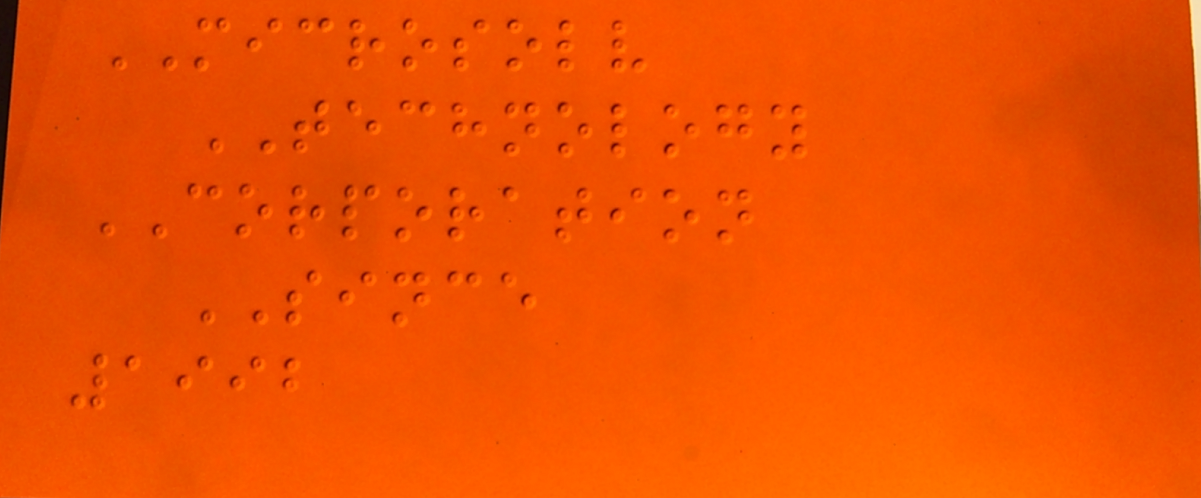MICROSOLV
TECHNOLOGY
CORPORATION
SINCE
1992
